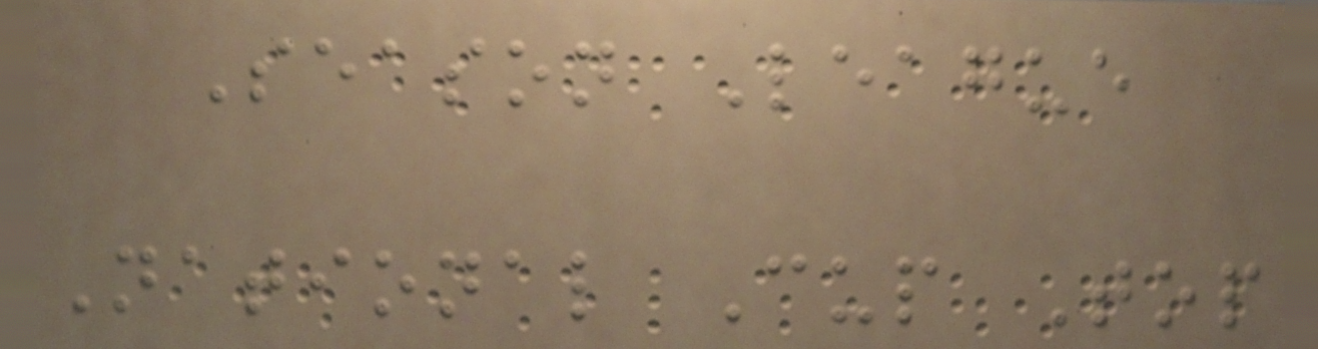Season League
National Cup Top
